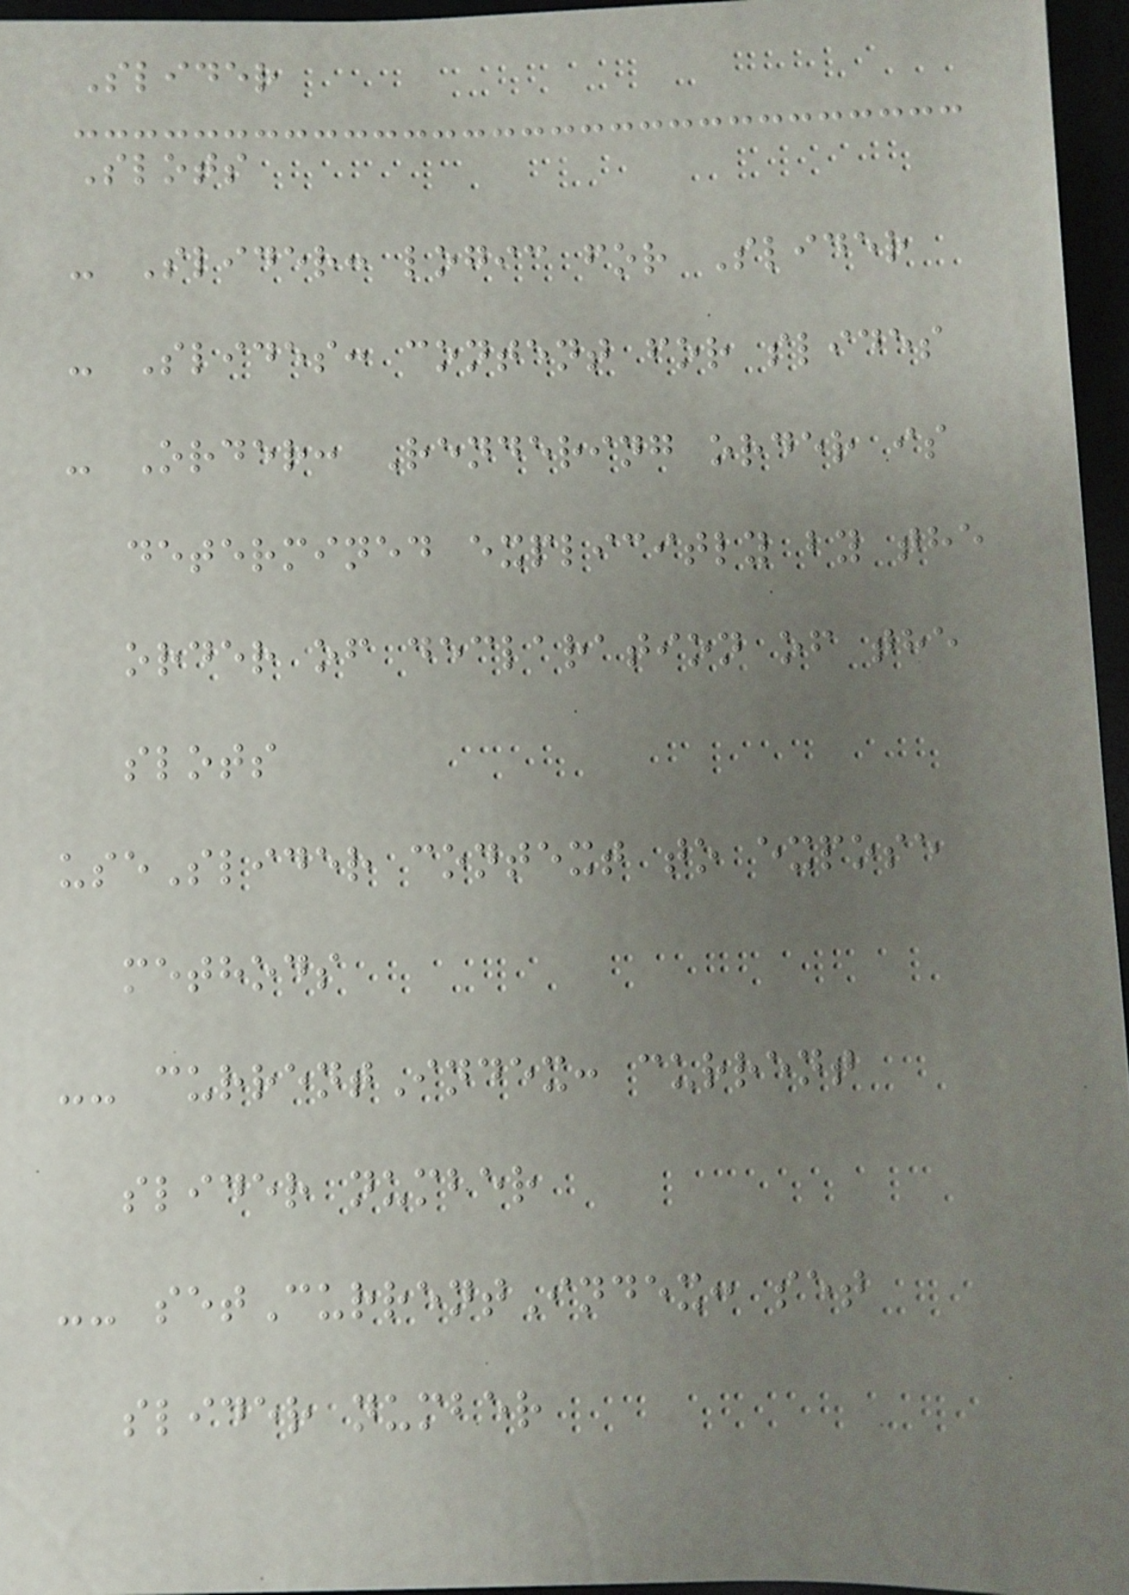Slider
Slots
- Slider: logic for Slider
- Slides: content for slides
- Order: Rendering order is
determined explicitly by the
order of declaration of the
slots
useSlider context to expose
methods
-- currentIndex: current
slider number
-- setCurrentIndex: set
slider number
